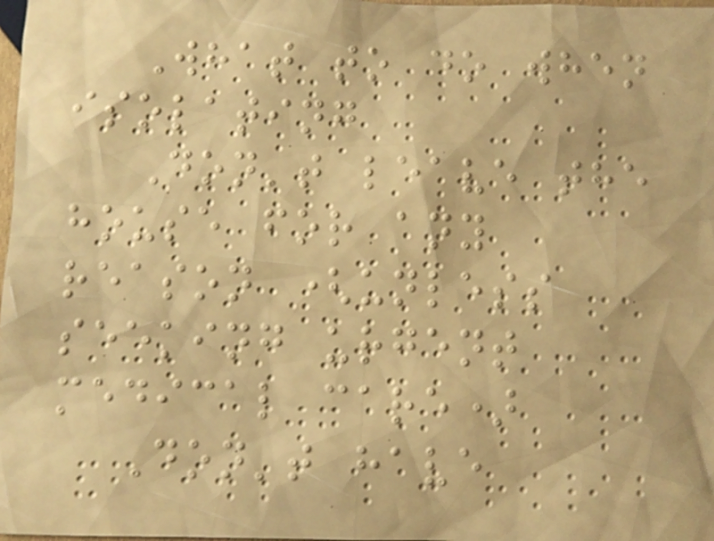What to do when
isolating
Don't leave the
house for any
reason (unless
seeking urgent
medical care)
Don't have
